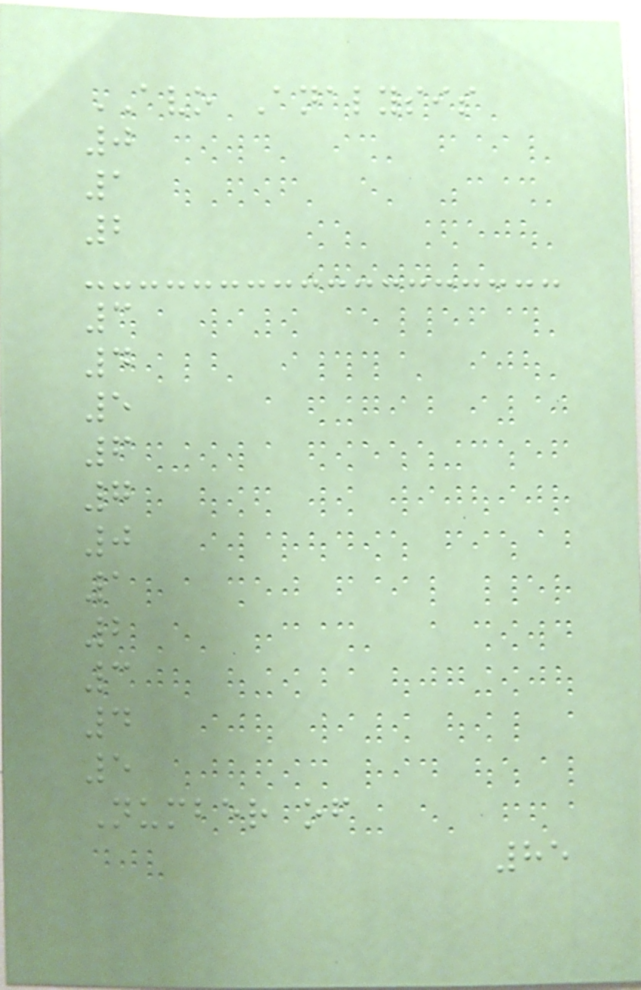AVO Analysis
0
1
2
3
4
5
6
7
0
1
2
3
4
5
Number of
85
